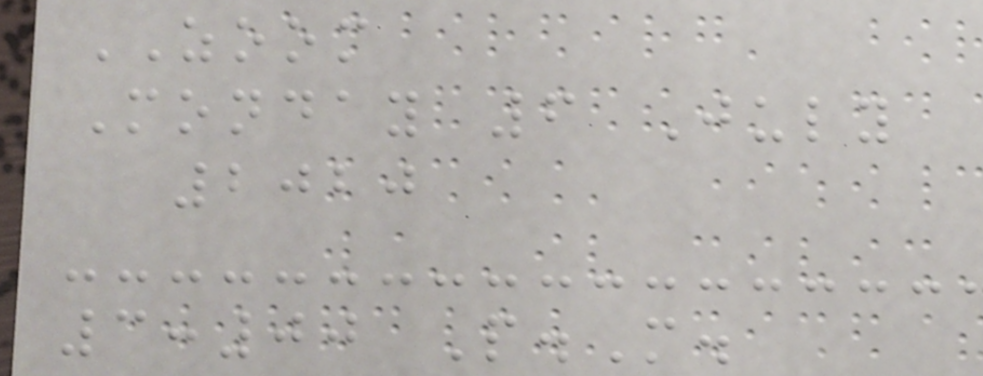ZOOM
Monday 6 July
2020
3:00 P.M.
